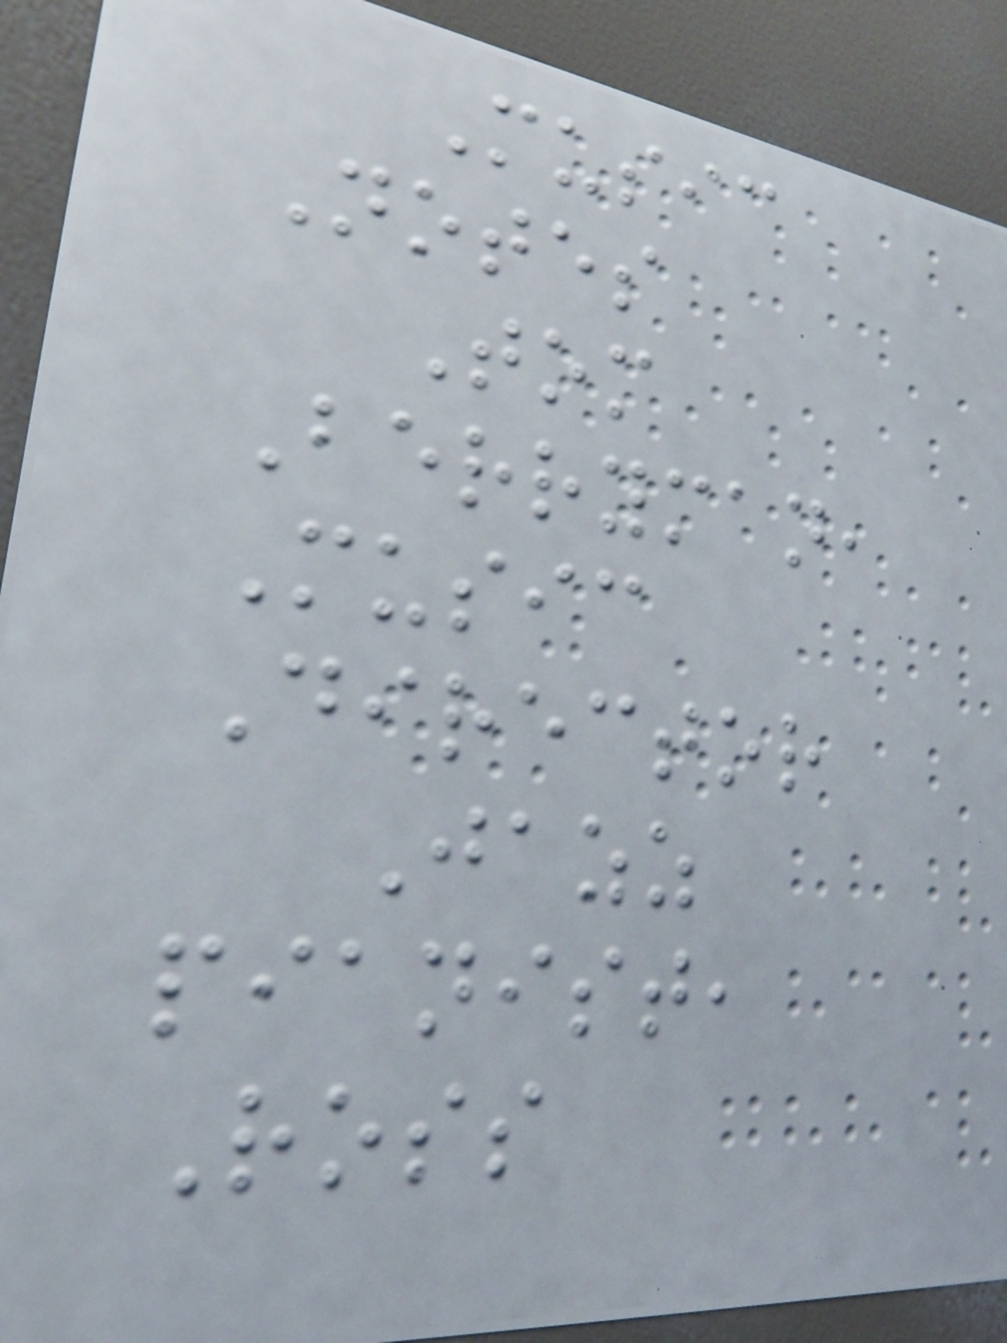Music
Notes
Tom
Berryman,
Music
Director
Jazz
pianist,
Ross
